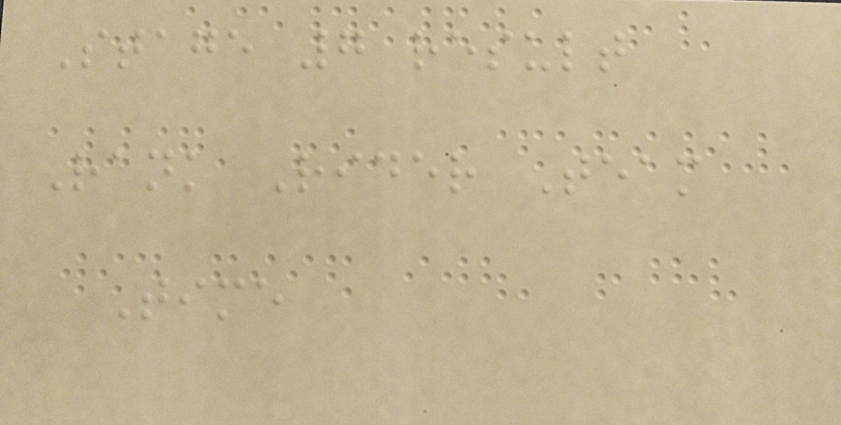Stage 7 result
Rank Rider Team
Time
